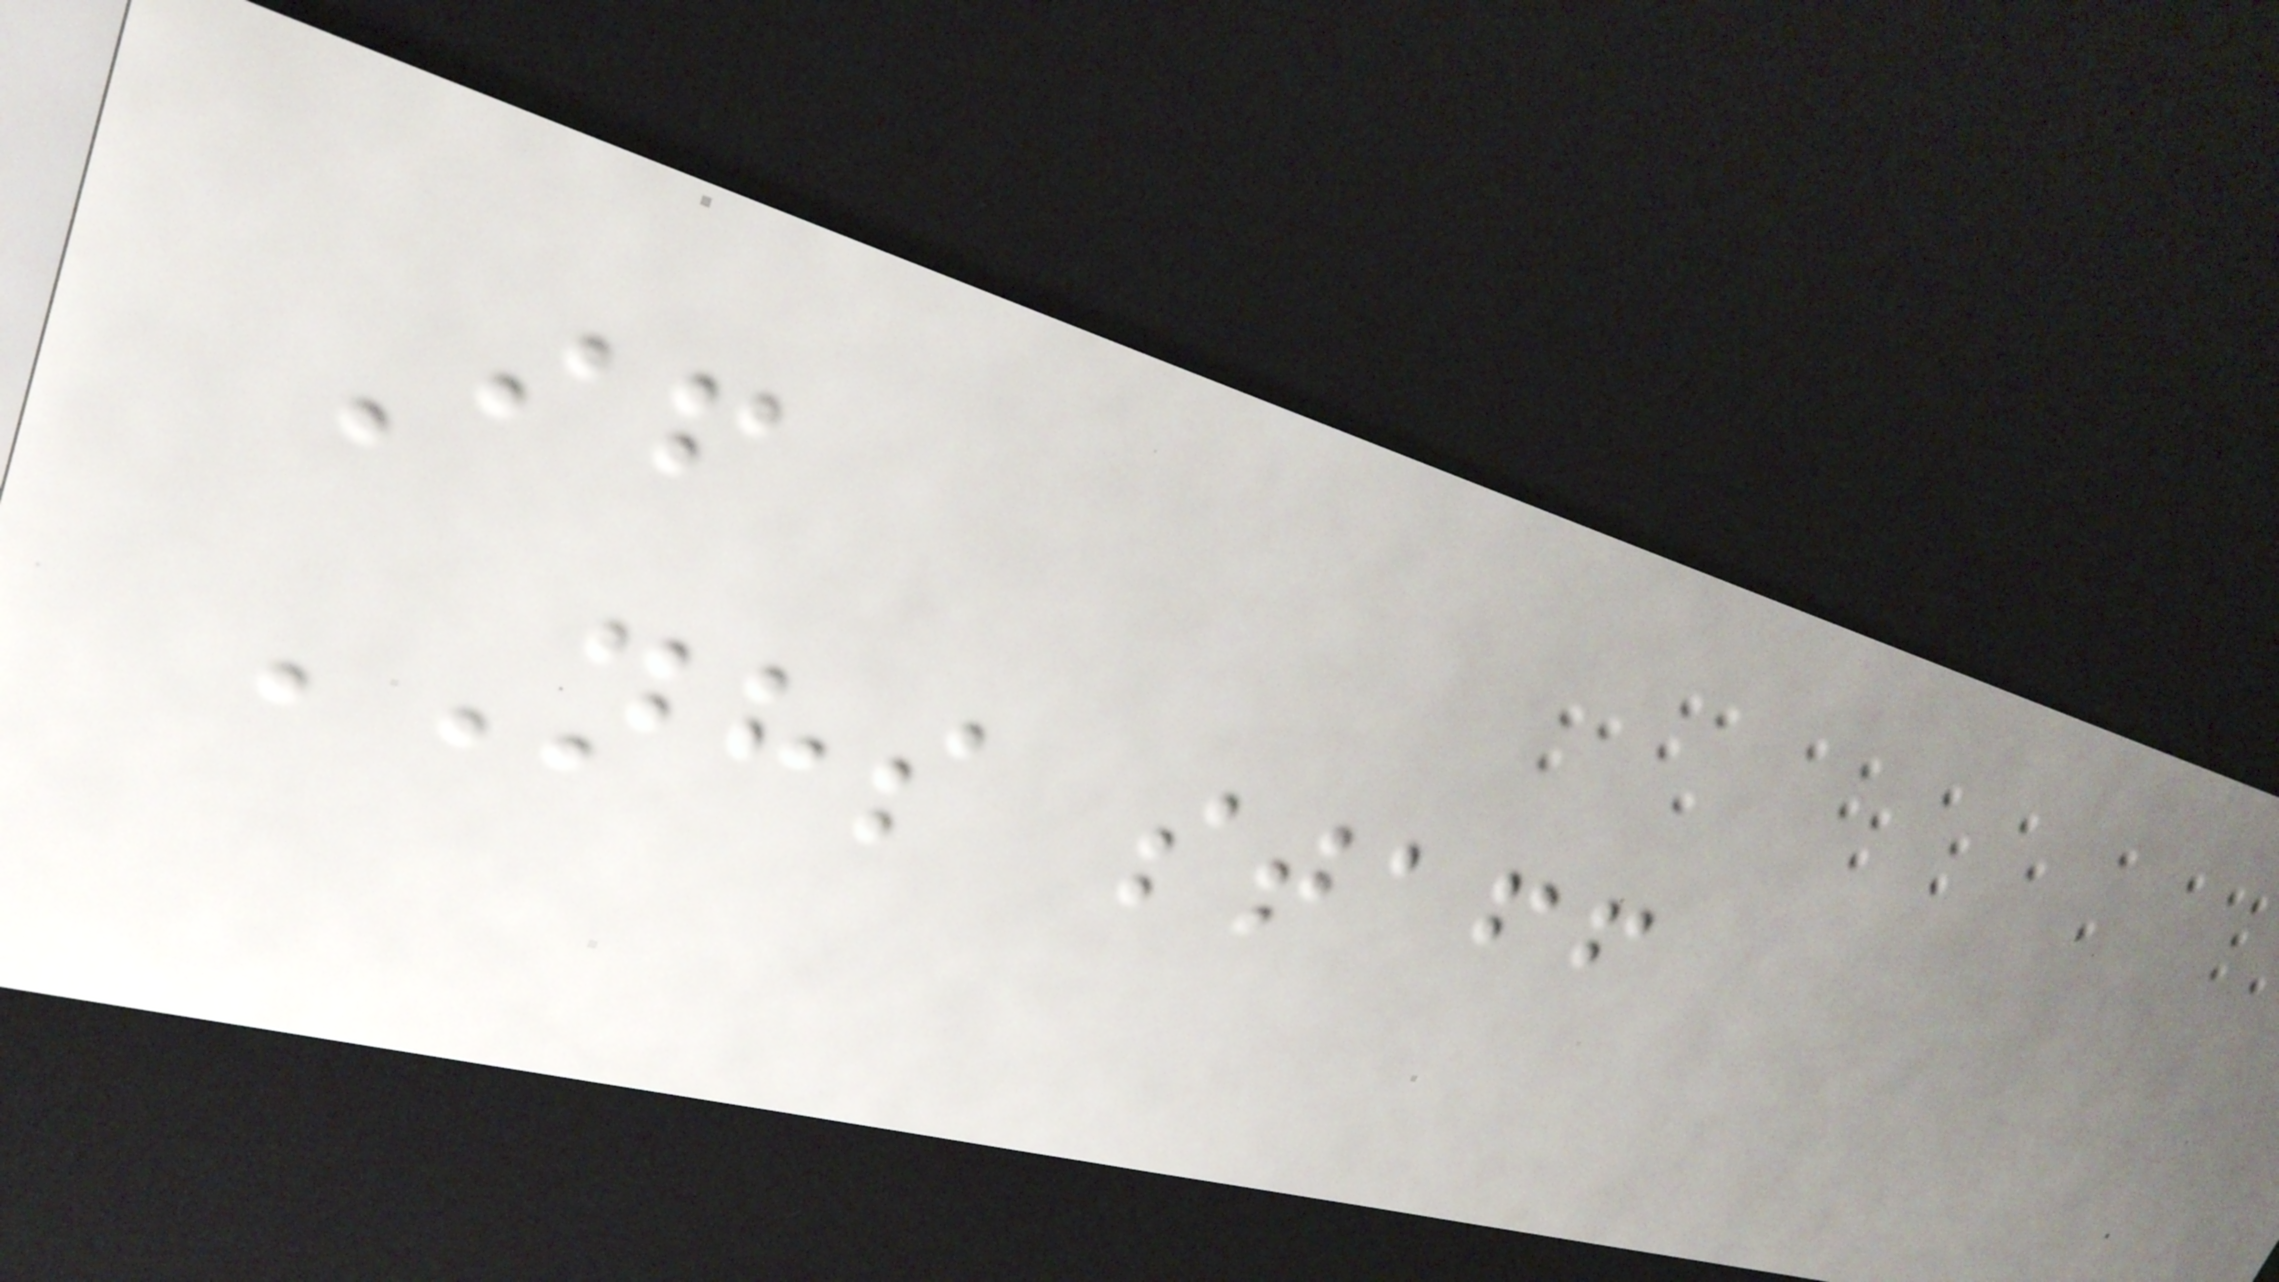If
NHS staff
